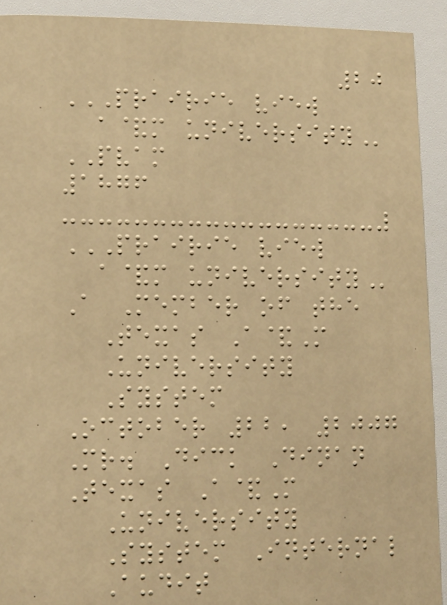20
PRAIRIE VIEW
A&M UNIVERSITY
PVAM
1876
PRAIRIE VIEW
A&M UNIVERSITY
A Member of the
Texas A&M
University
System
October 22, 2007
Mr. Dick Dinan
Texas A&M
University
System Internal
Audit
